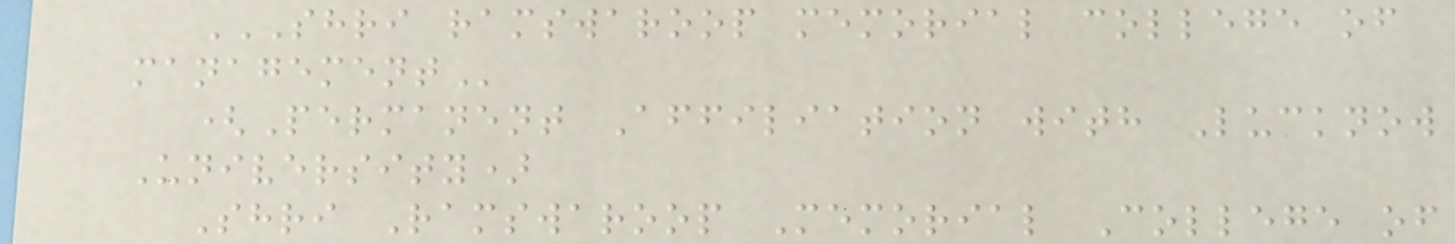SHRI RAMSWAROOP MEMORIAL COLLEGE OF
MANAGEMENT
(Permanent Affiliation with Lucknow
University)
Shri Ramswaroop Memorial College of
